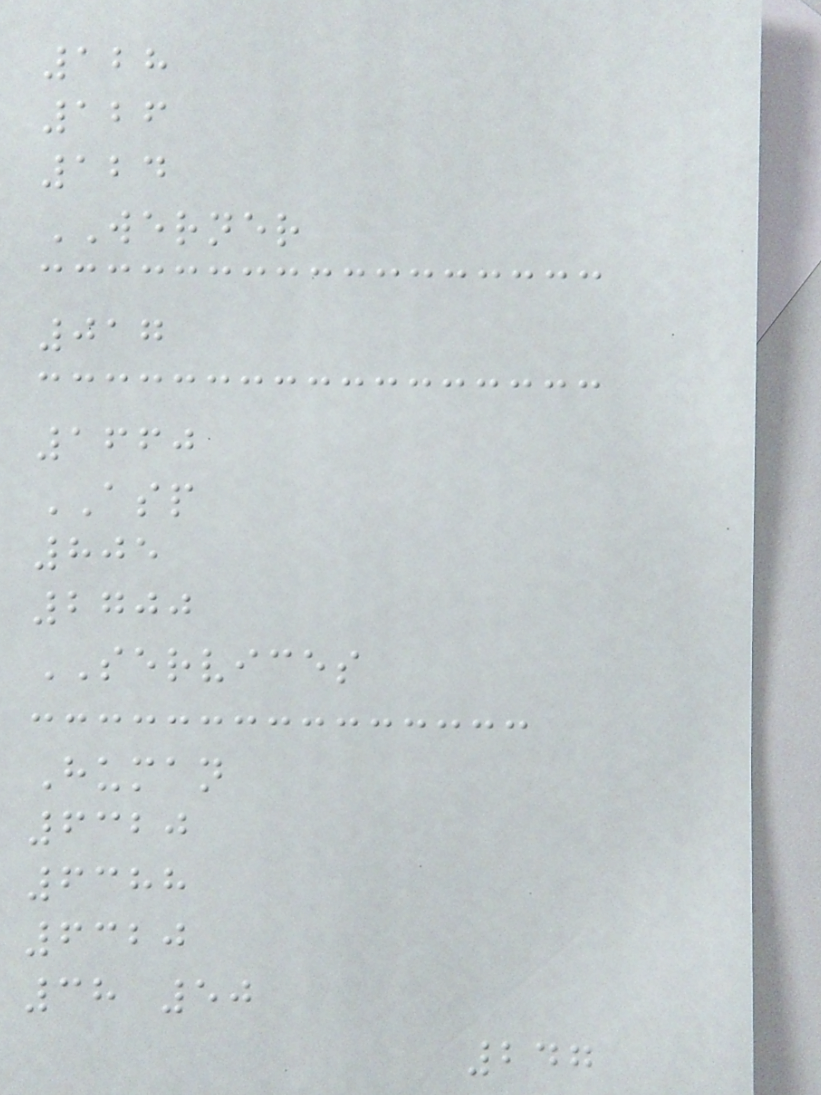128
126
124
WERNER
017
1660
ASP
805
2700
SERVICES
Human
6320
6388
6320
38 50
247
